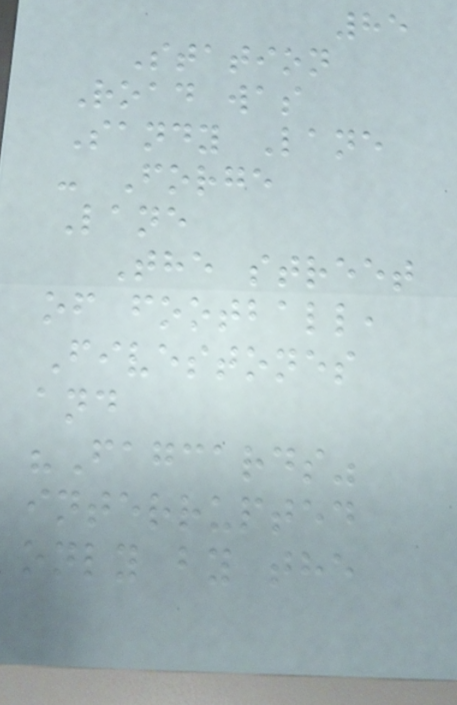85
Station
Road was
Sandy Lane
- Forge
Lane
The street
of football,
Fivestones
and
"Fagcards"
interrupted
only by the
